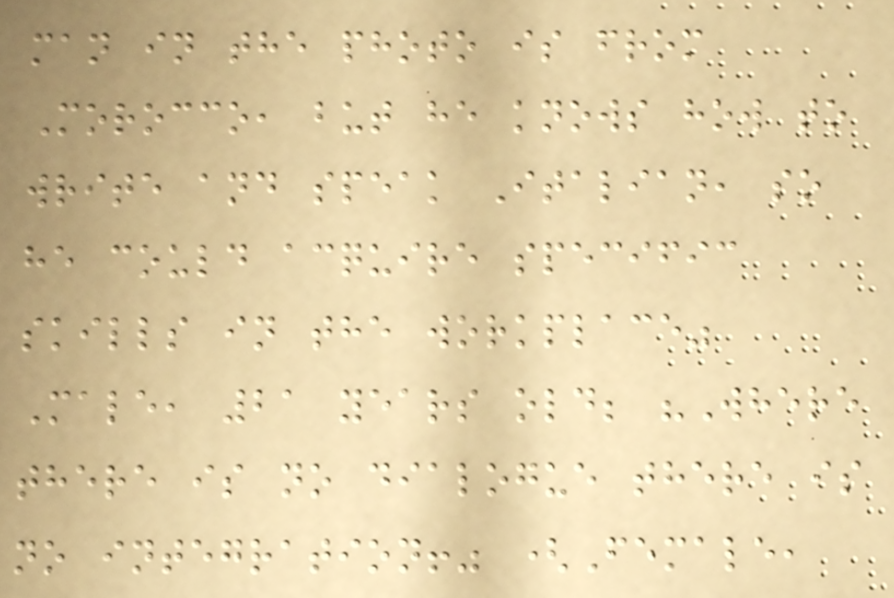man in the photo is from
Morocco, but he knows how to
write and speak Italian, so
he could acquire specific
skills in the workplace"
Male, 21 years old; "Where
there is no dialogue there is
no integration!" (Female,
